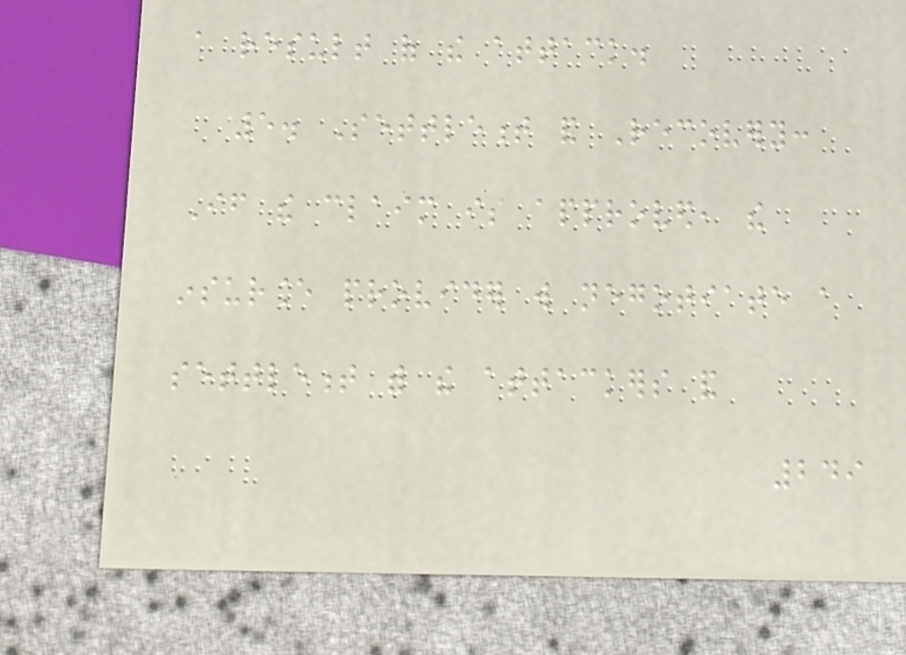a result of the attack.
5. Settlement and Recovery:
If the claim is approved, the
insurance provider will negotiate a
settlement with the attackers and
249
